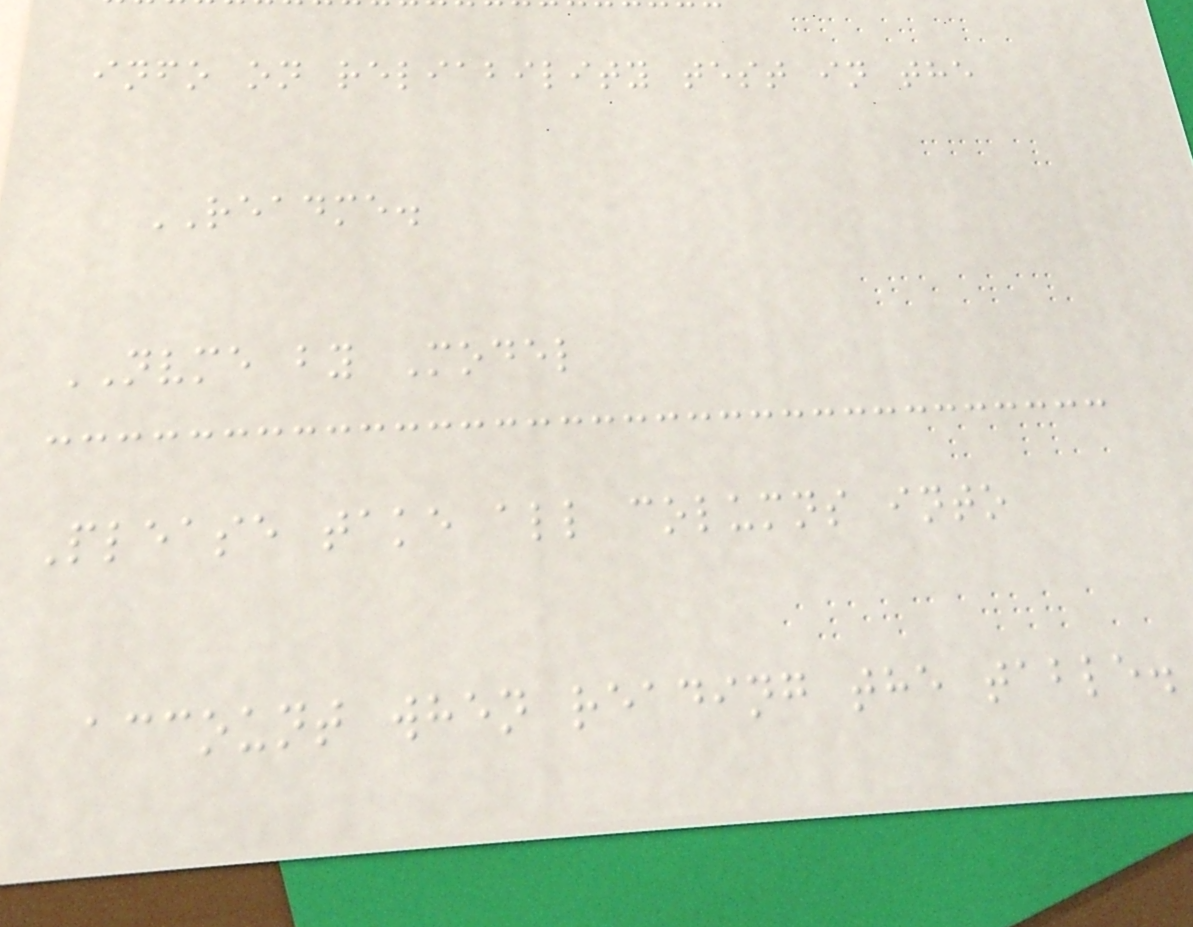info on reliability test in the
README.
NVME by Model
Please take all columns into
account when reading the table.
